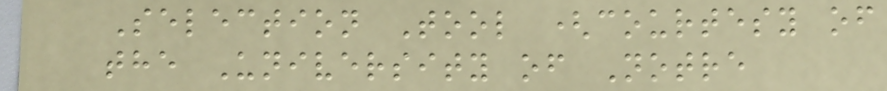Selection Tool (courtesy of
the University of Notre
